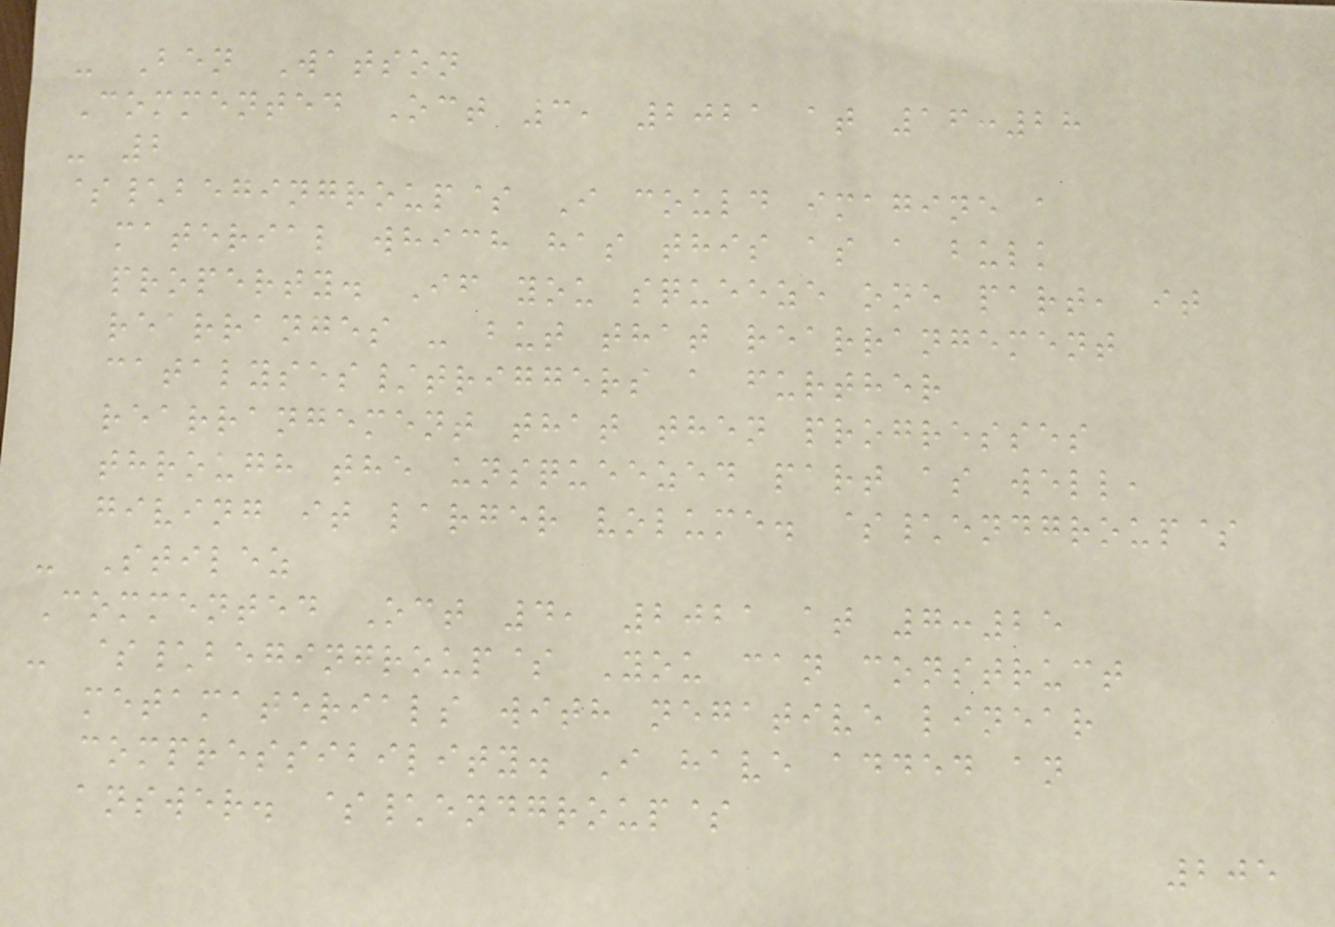- Ben Watson
Commented Oct 3, 2021 at 16:28
- 2
$\begingroup$ I could imagine a
material which has this as a bulk
property. If you squeeze one part, it
rearranges - but that rearrangement
catalyses/triggers a further
rearrangement that then progresses
through the unsqueezed part as well,
giving it larger volume. $\endgroup$
- Stilez
Commented Oct 4, 2021 at 7:25
- $\begingroup$ You can construct
metamaterials with negative linear
compressibility. I have added an
answer. $\endgroup$
205
